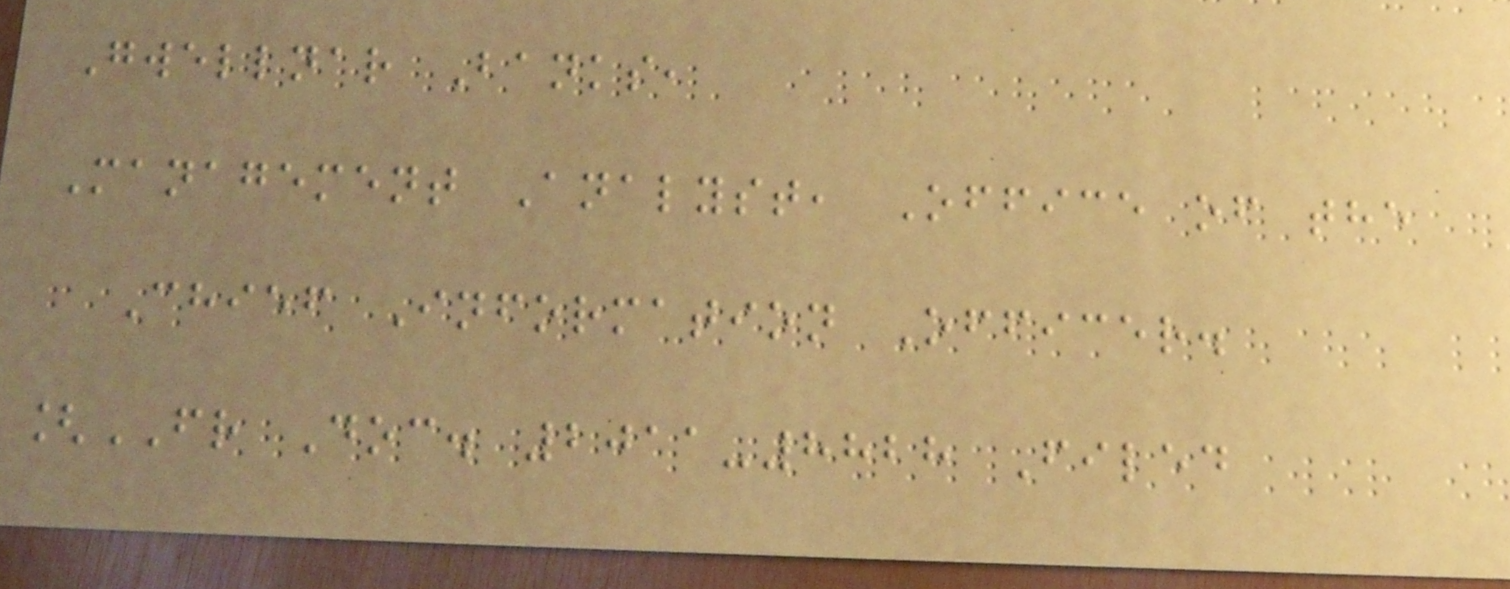Gwellnar Banks,
Management Analyst, Office of the
Chief Information Officer.
[FR Doc. 2011-8828 Filed
